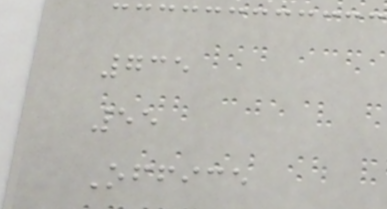735
55
Office
